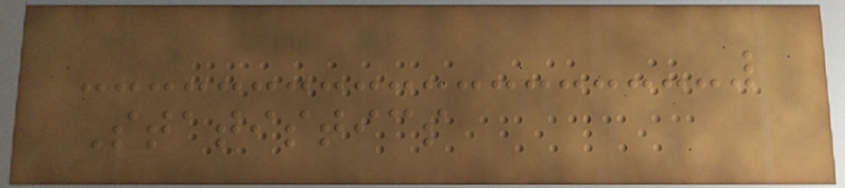Statistics
